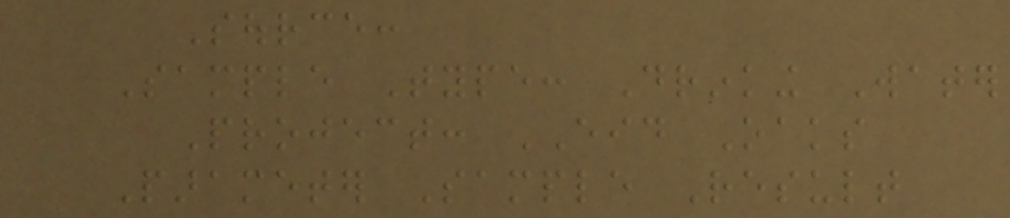Source:
Sample Type: Drinking Water
Project: EID Oaks
Parameter Sample Result
